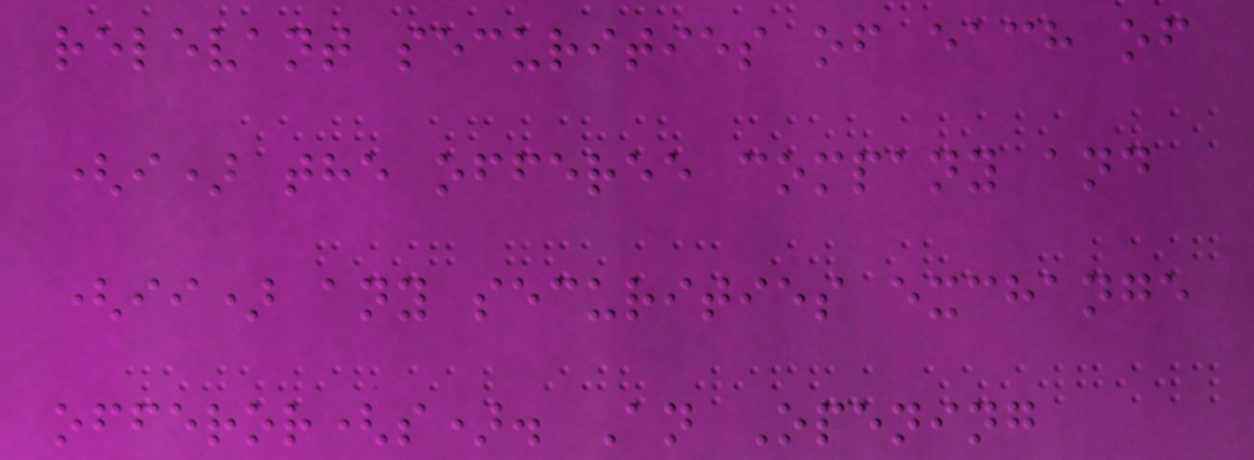relevant securities of each of
(i) the offeree company and
(ii) any securities exchange
offeror(s). An Opening
